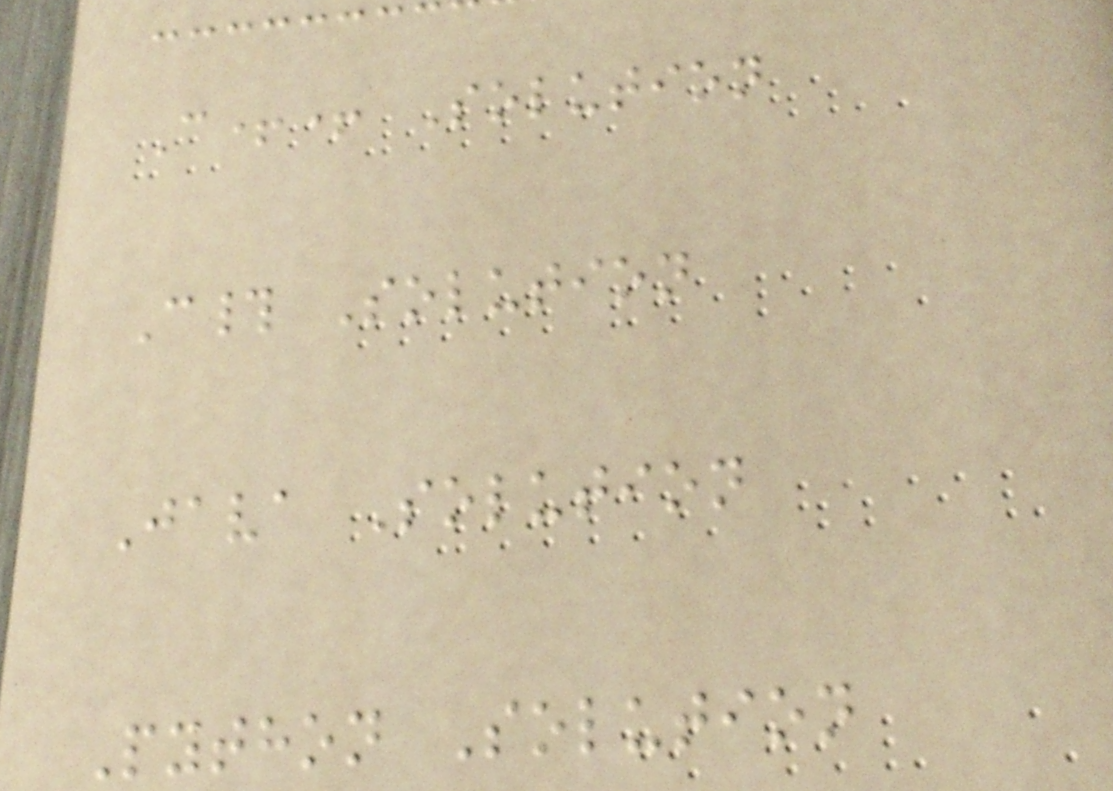C++ Solution
C# Solution
Java Solution
Python Solution
